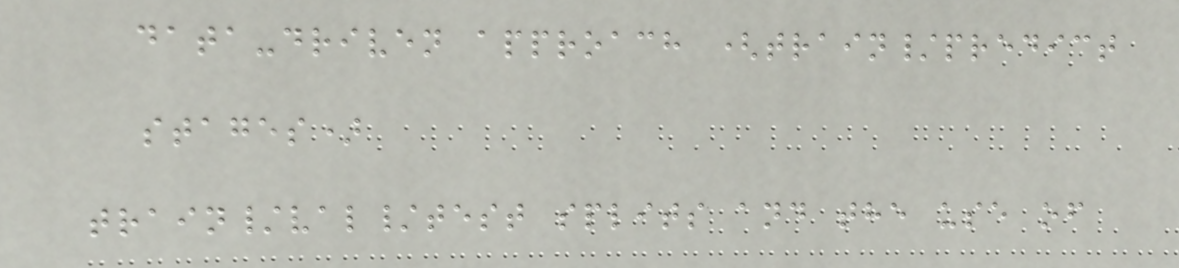data-driven approach (train/predict
stages)
train/val/test splits and the use of
